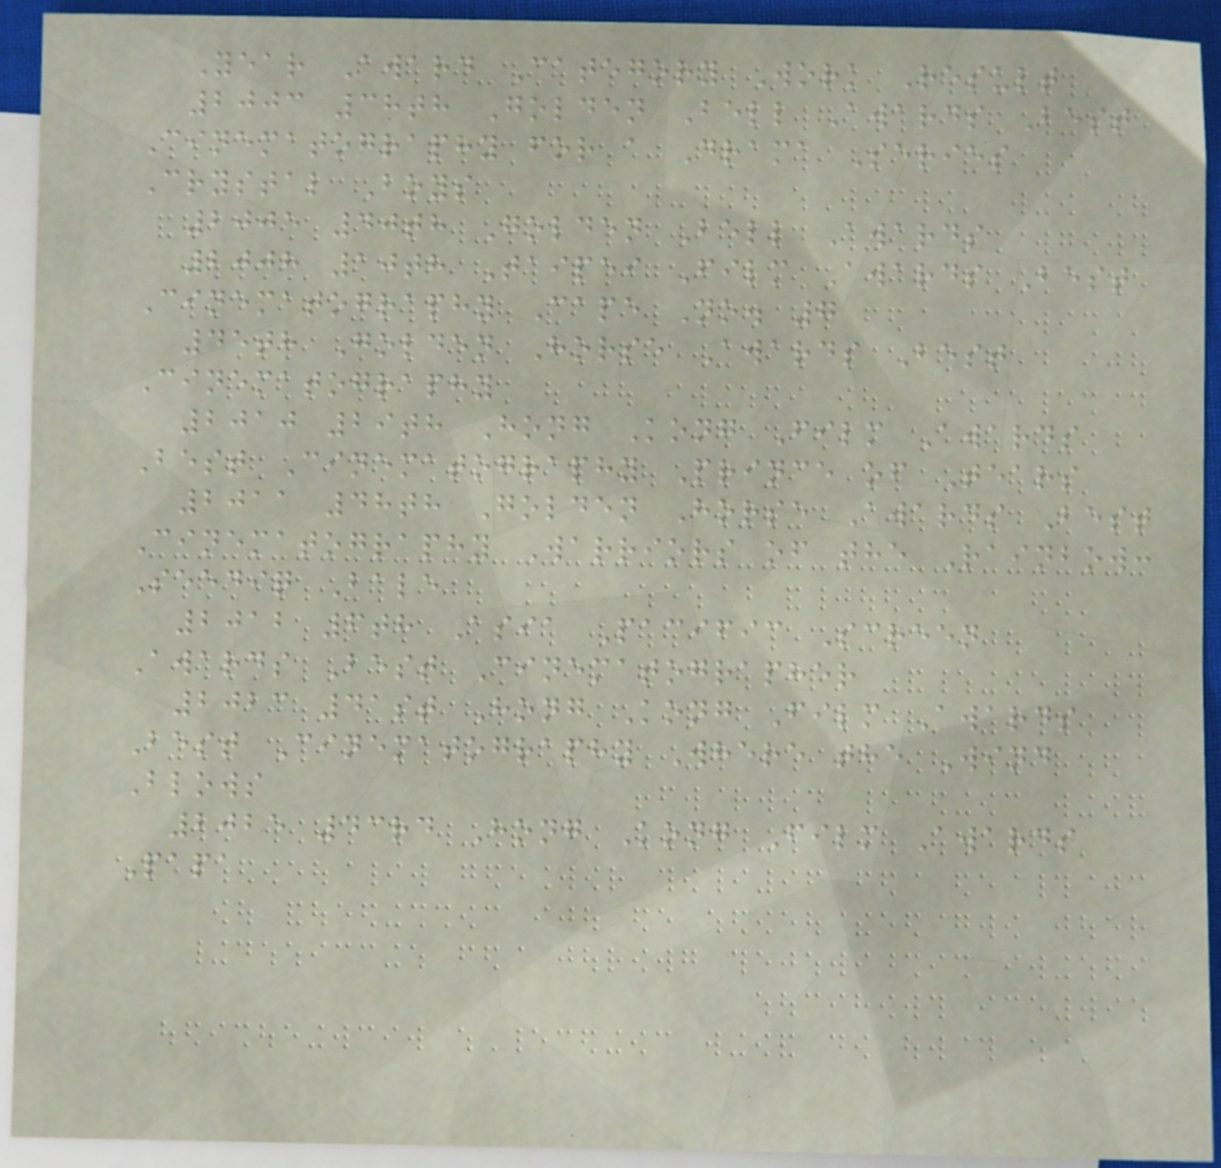Year Award Category Work Result
2003 38th Golden Bell Awards Best
Cinematography for a Drama Series
Crystal Boys
2005 40th Golden Bell Awards
2008 10th Taipei Film Awards Best
Cinematography Cape No. 7
45th Golden Horse Awards Best
Cinematography
2010 29th Hong Kong Film Awards
Best Cinematography Prince of Tears
2011 48th Golden Horse Awards Best
Cinematography Warriors of the Rainbow:
Seediq Bale
2012 6th Asia Pacific Screen
Awards Best Cinematographer
2023 41st Hong Kong Film Awards
Best Cinematography Where the Wind
Blows
2025 43rd Hong Kong Film Awards
Papa
